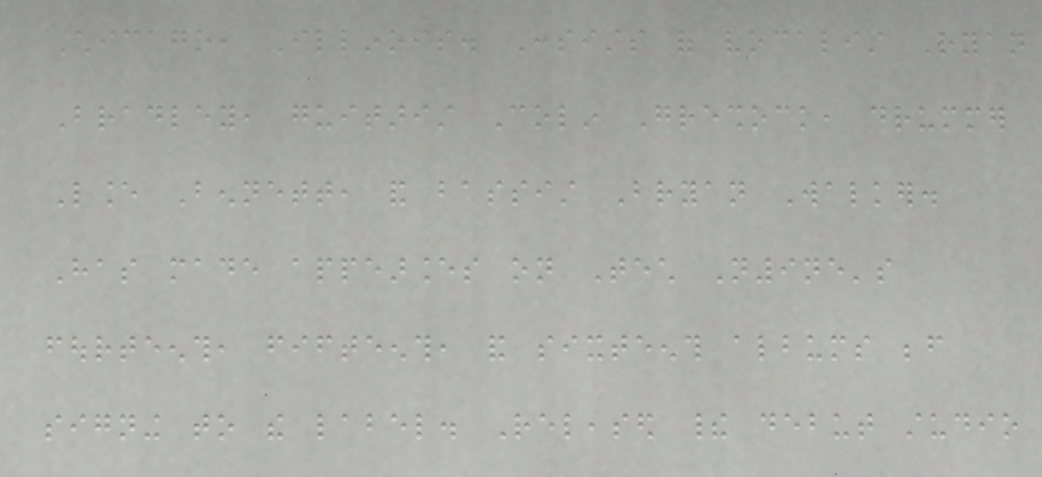Chicago, Illinois. Consists of vocalist Ryan
Bradley, guitarist Colin Greshock, drummer
Lance Bennett, and bassist Bryan Walker.
Has made appearances on Tech N9ne's
fourteenth, fifteenth, and sixteenth albums before
signing to the label. Released their debut studio
